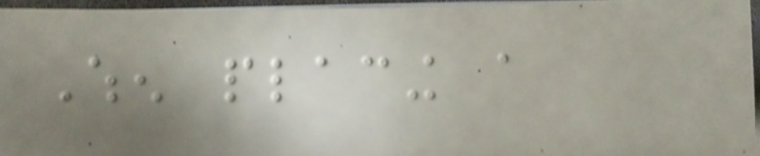When placing a
